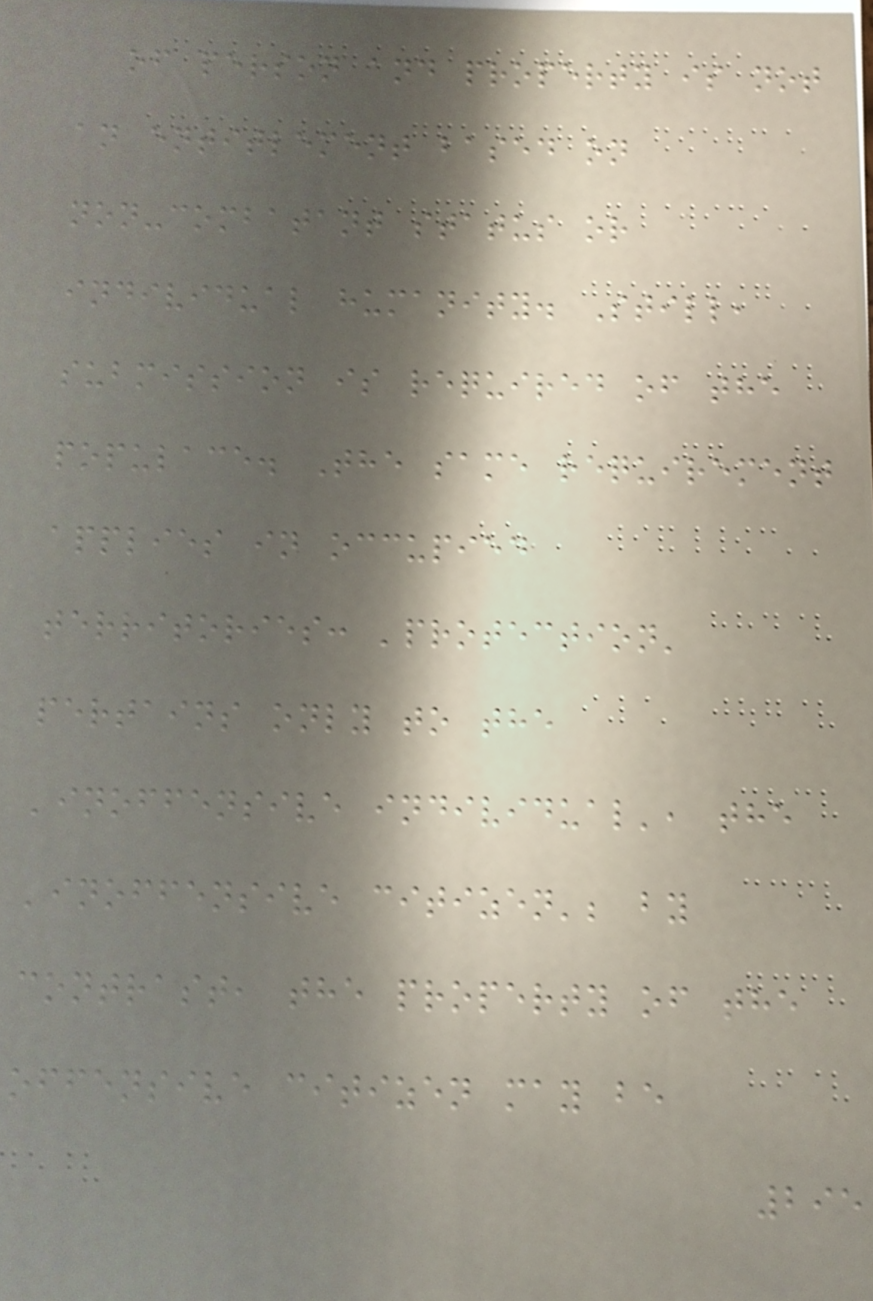of person and property is not
an entitlement based on
non-combatant status or
individual humanity. Still,
submission is required of the
populace. The same requirement
applies in occupied
territories: 'protection'
pertains only to the
'inoffensive individual', the
'inoffensive citizen'; by
contrast, the property of the
offensive citizen may be
295
